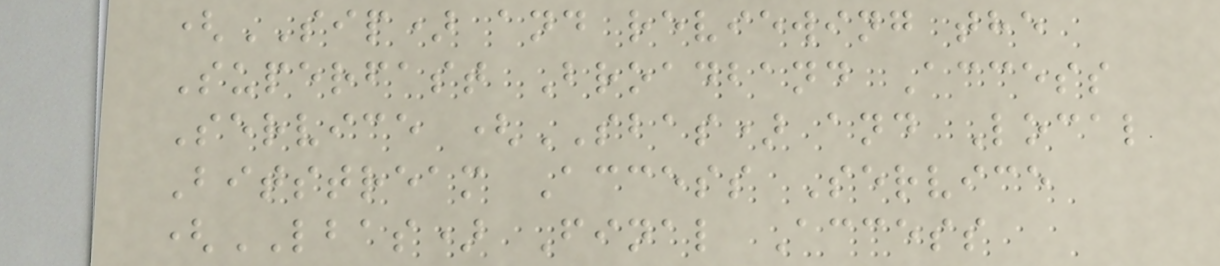(SIP) and reviewing the
Superfast Broadband Access
Service (SBAS) and Local
Bitstream Access Service
(LBAS) Final Access
